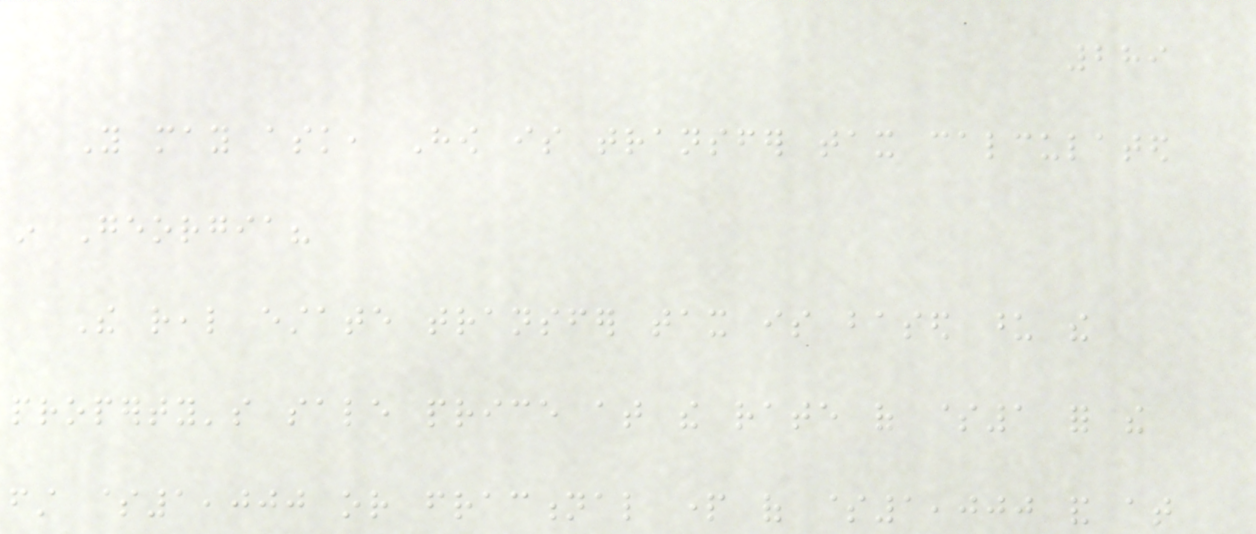289
You may ask, How is transfer tax calculated
in Georgia?
The real estate transfer tax is based upon the
property's sale price at the rate of $1 for the
first $1,000 or fractional part of $1,000 and at
